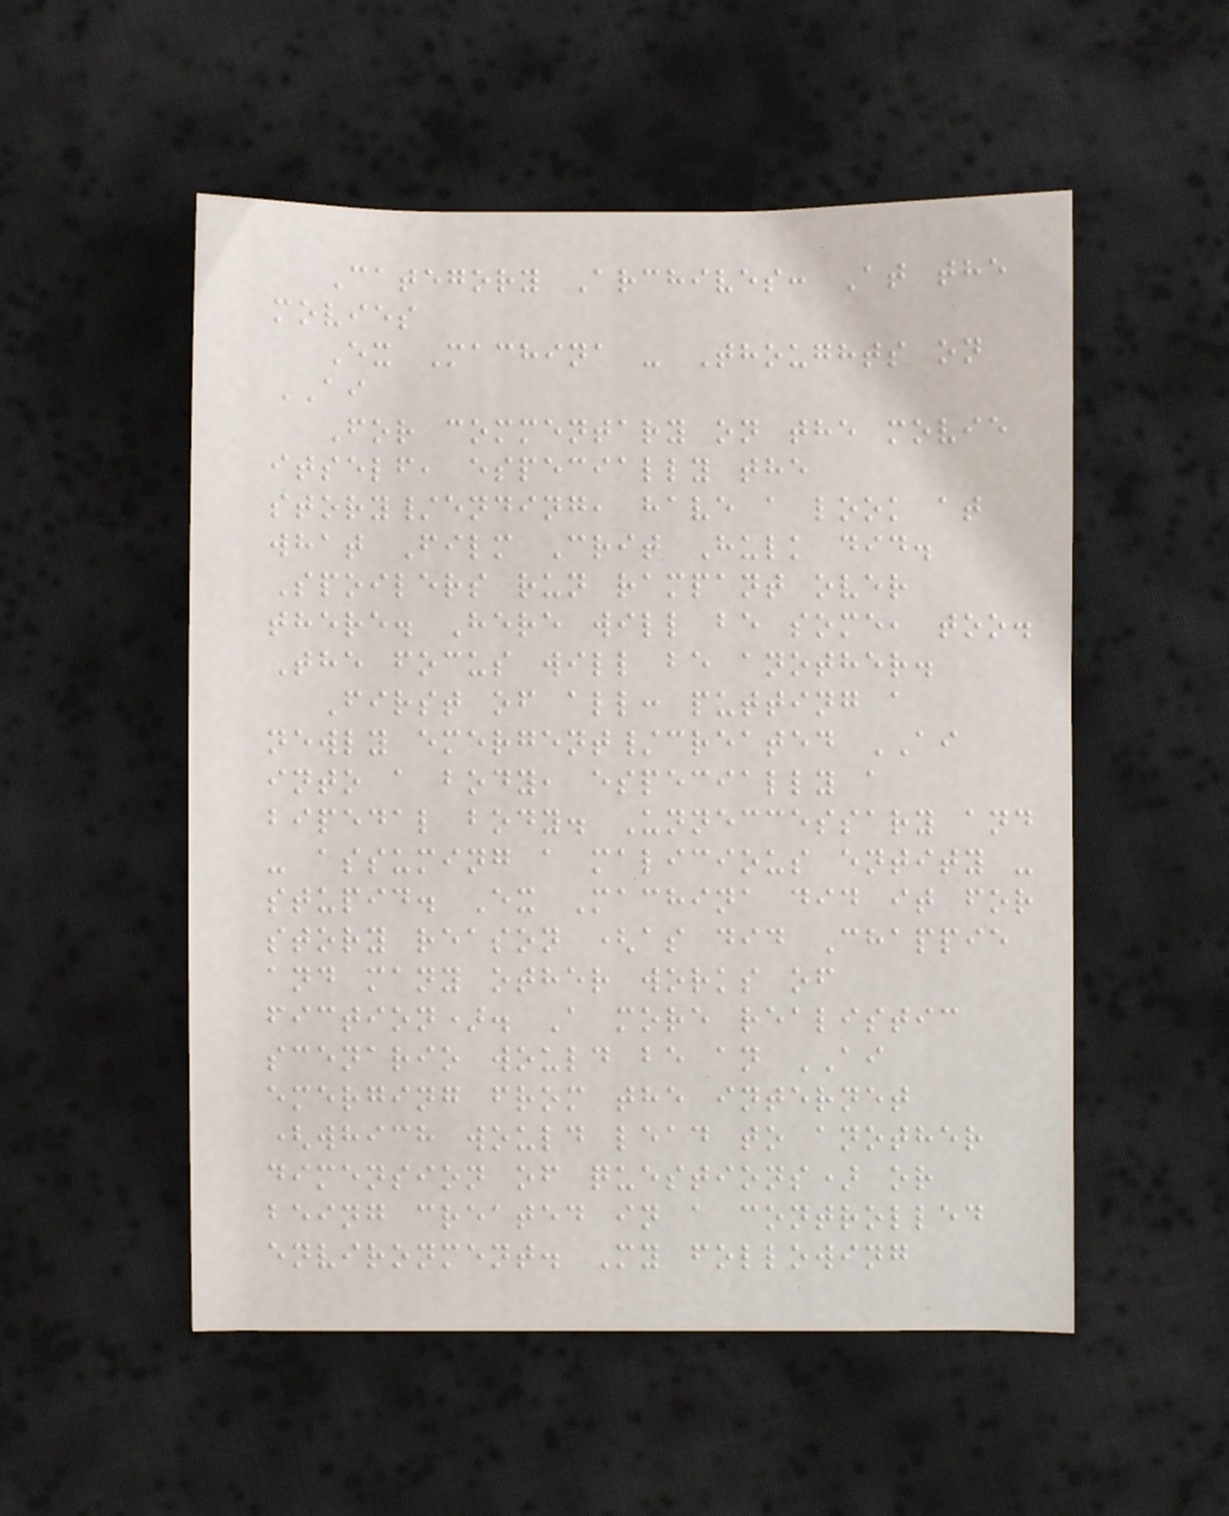Category Archives: At the
movies
Ex Machina - Thoughts on
AI
For commentary on the movie
itself, especially the
story/ending, have a look at
what Film Crit Hulk did.
Spoilers run rampant over
there. Here will be some, too.
The focus will be another.
First of all: putting a
newly emergent/created AI
into a body, especially a
bipedal body. Unneccessary and
- assuming a malicious entity -
stupid. Ex Machina did it for
story reason (as did Chappie
and many other works of
fiction). A more realistic
scenario would be an AI
emerging from the internet
(which would lead to another
dimension of questions) or
being created in a controlled
environment. My following
